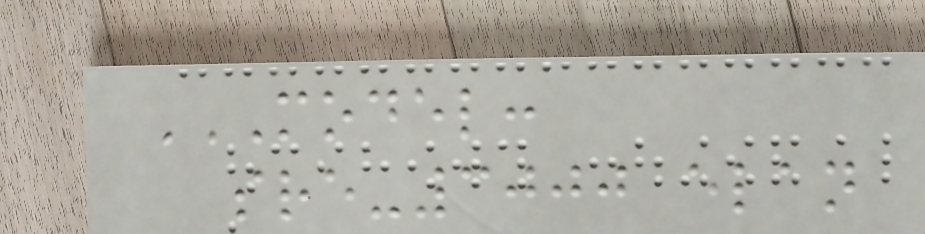MODEL:
SRE-3000 ELAN
